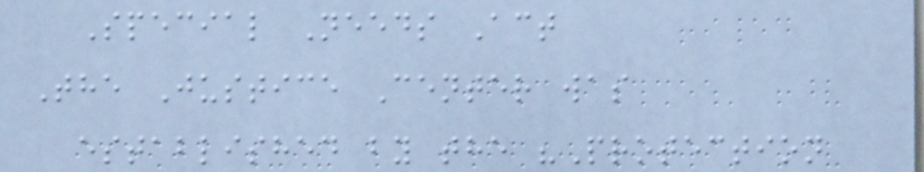Special Needs Act
The Justice Center was
established by the "Protection
